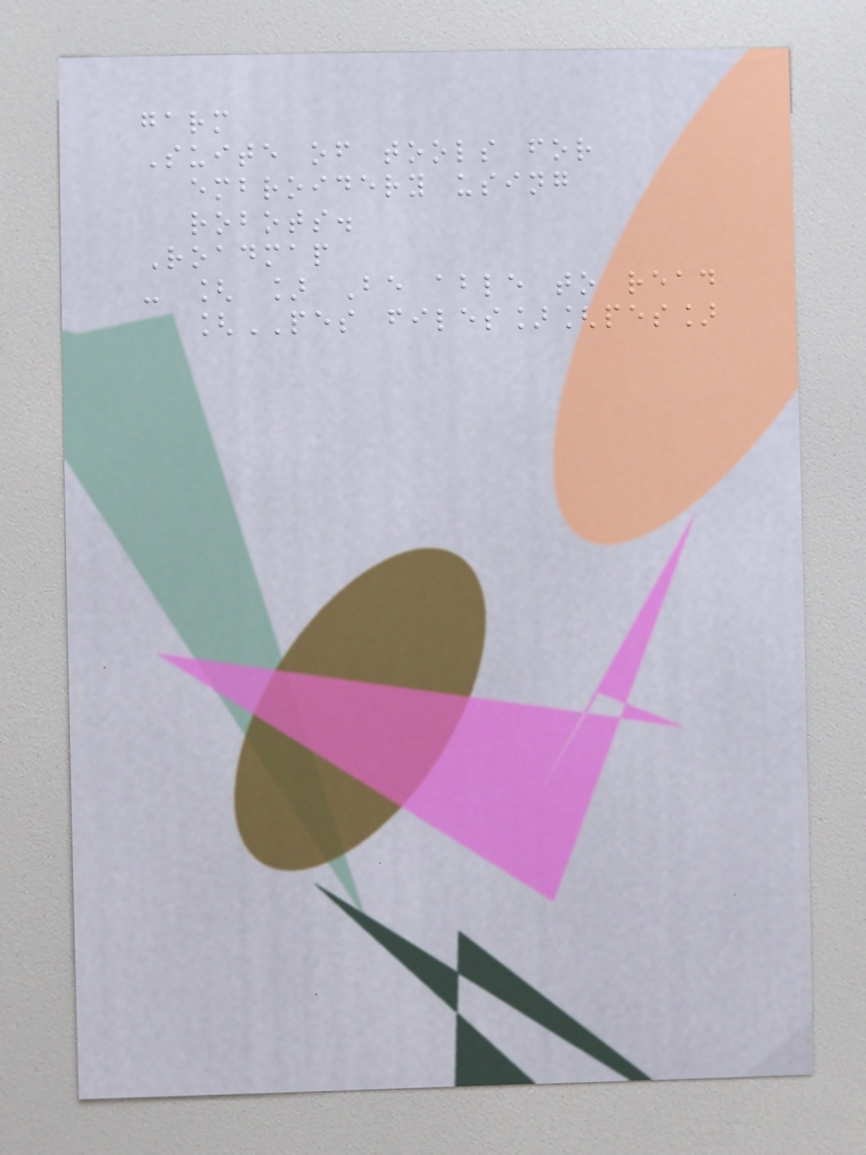garm
Suite of tools for
embroidery using
robots.
Roadmap
- [ ] Be able to read
[PES files][pes]
